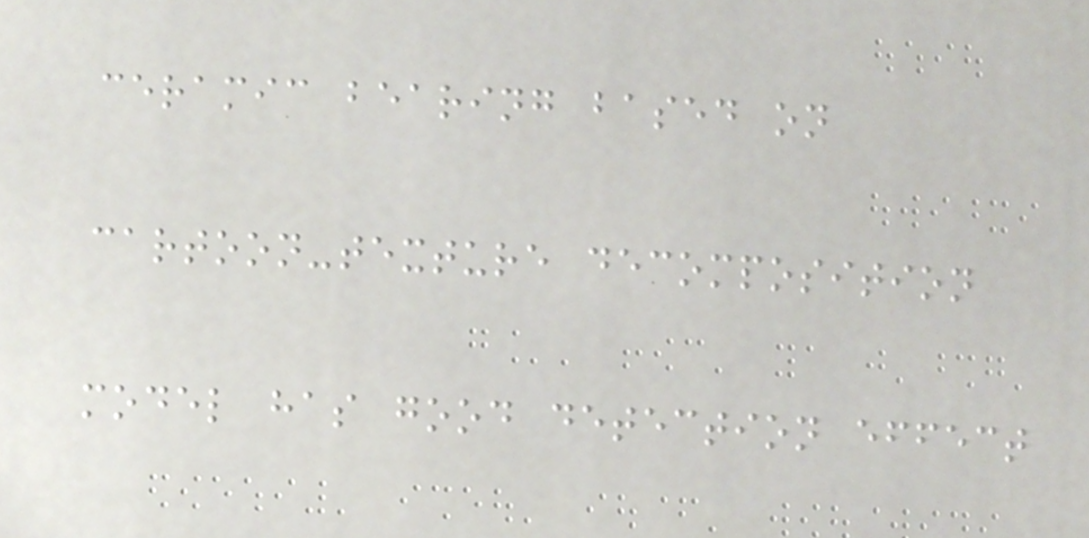ceramic bearing based on
cartoon-texture decomposition
model has good detection effect
